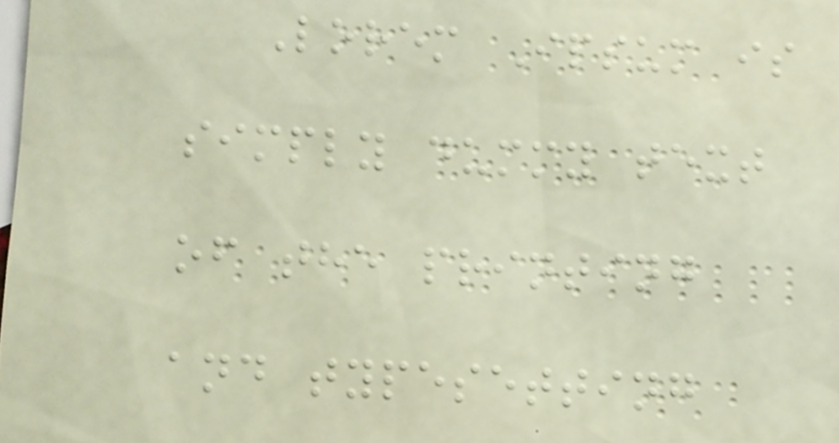Lorem Ipsum is
simply dummy text
of the printing
and typesetting
